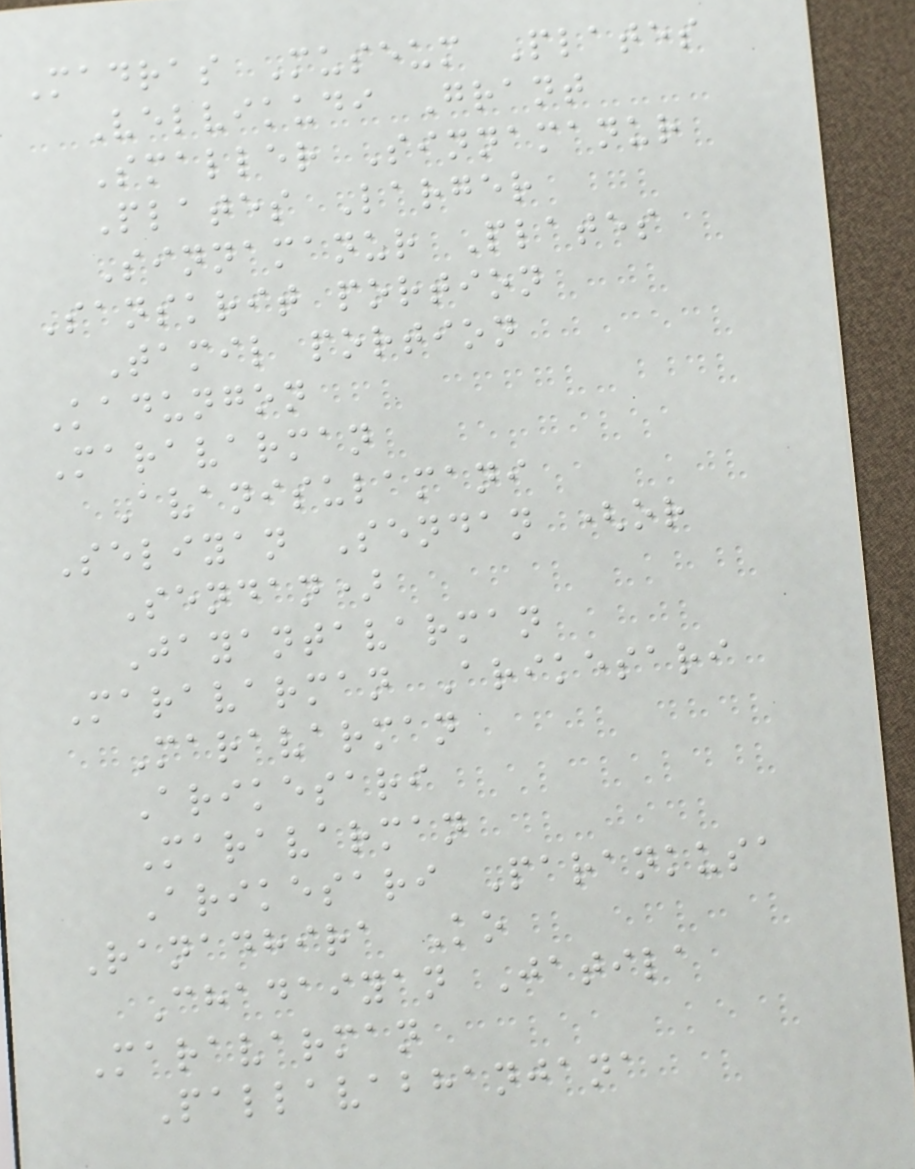Madras Museum Plates
Velvikudi Grant
Smaller Sinnamanur
Plates Larger
Sinnamanur Plates
Sanskrit portion
Tamil portion
Kadungon
Maravarman
Avanisulamani
Seliyan Sendan (or
Sendan)
Jayantavarman
Maravarman Arikesari
Maravarman
Arikesari
Maravarman
Arikesari Parankusa
Ranadhira Ko
Chadaiyan Jatila
Maravarman
Pallavabhanjana
